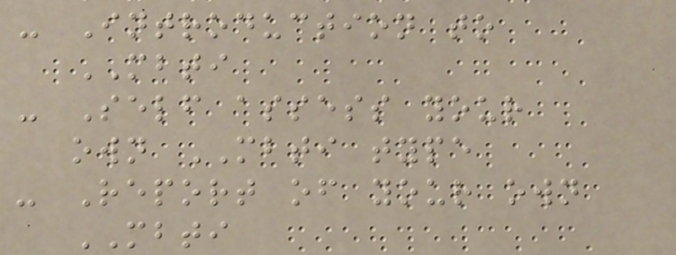- Introduction to
MBTI
- Self assess your
own MBTI type
- Report of your own
MBTI
